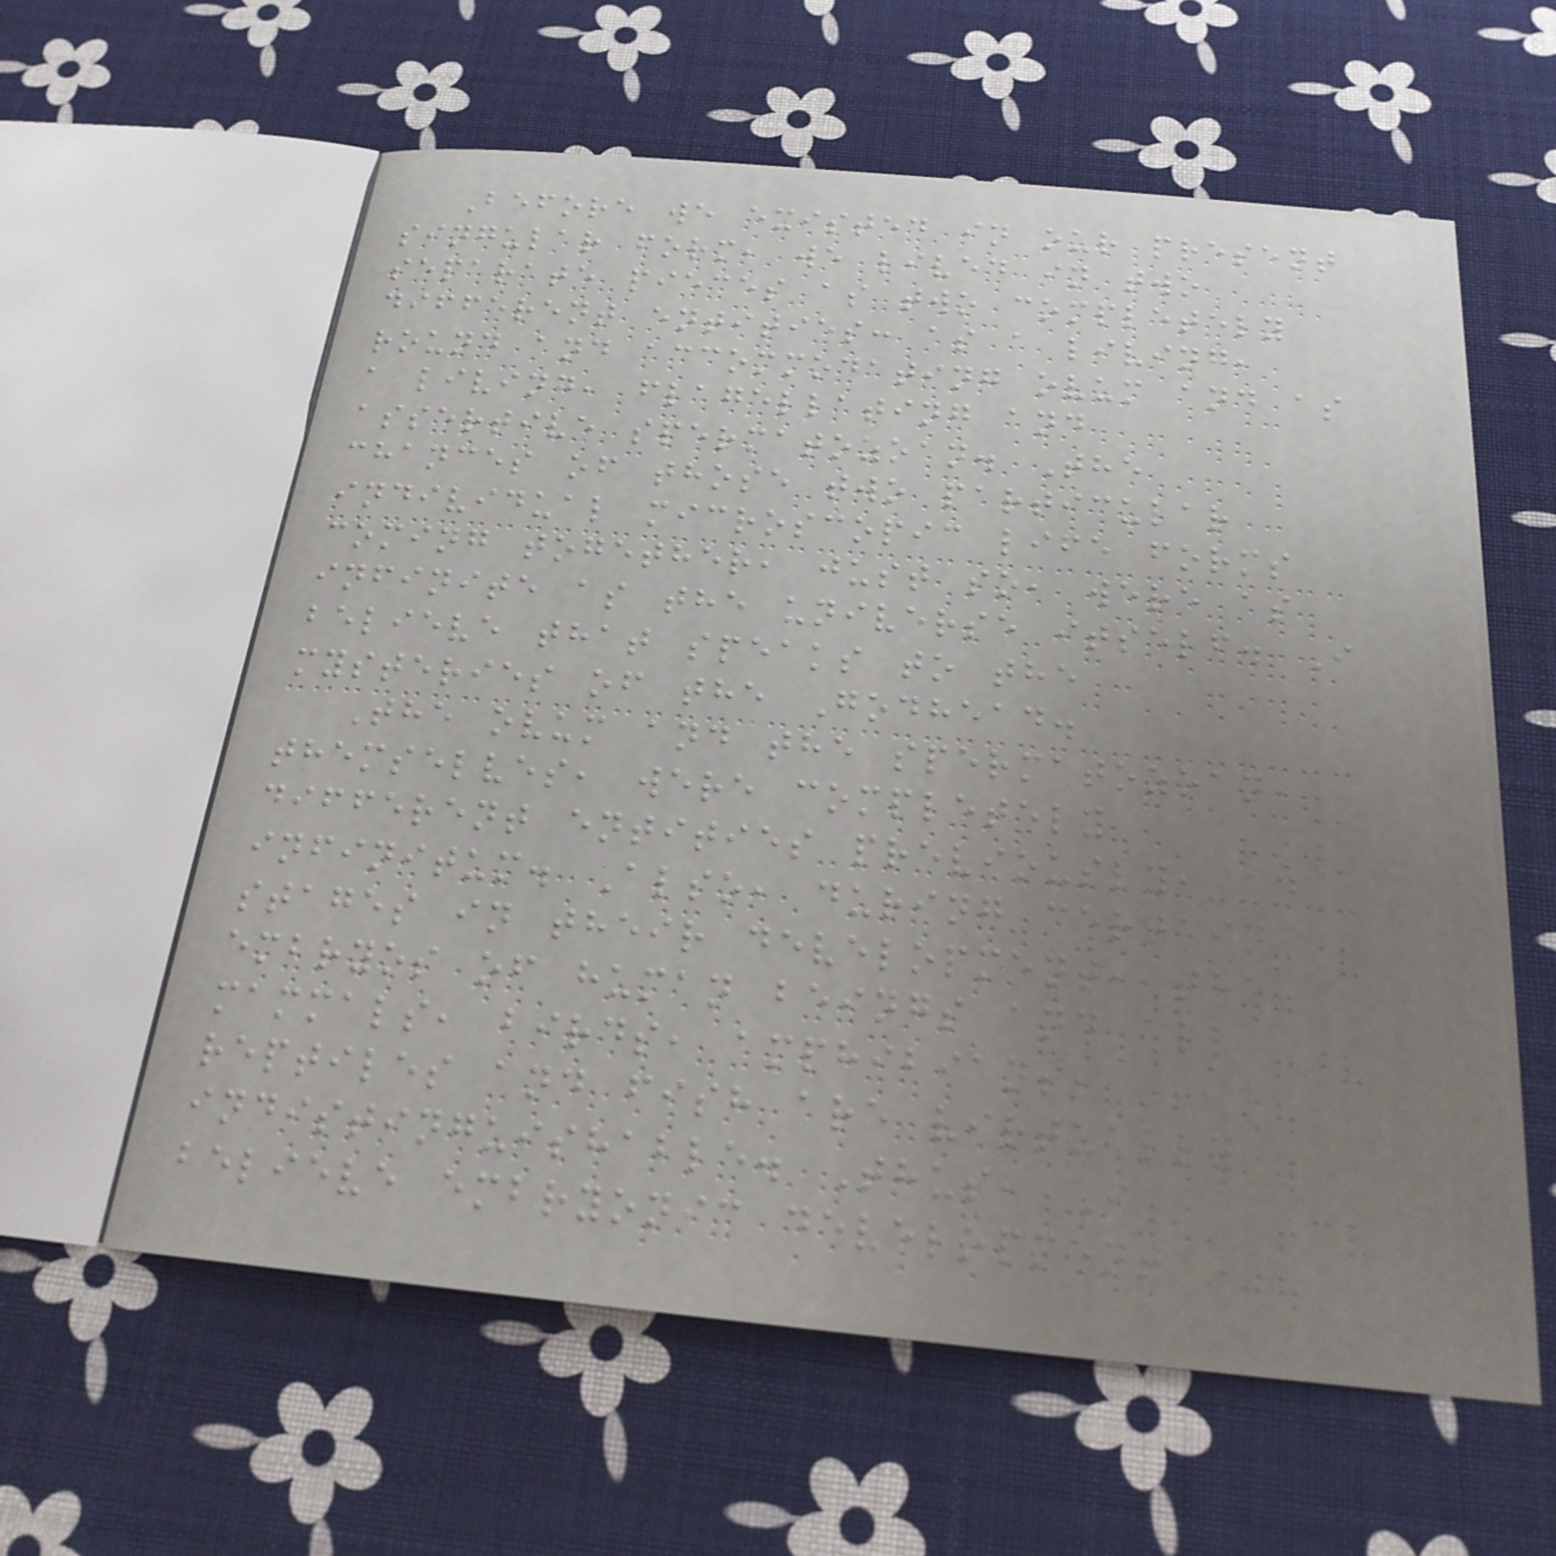Before we existed in our present
singular form, we lived in two
separate pieces as two completely
different entities: as a living,
round and accommodating ovum and as
a living, flagellating and
assertive spermatozoan. The
chances of those two particular
individual microscopic life forms
coming together, just so, were as
infinite as the universe itself. I
believe that speaks to the
mysteries of the Godhead.
The ovum and the spermatozoan,
themselves, were completely
different entities previously, ad
infinitum. Also, during certain
stages in their development, the
embryos of human beings and all
mammals, birds, amphibians,
reptiles and fish are virtually
indistinguishable. Thus, I
believe embryonic development
